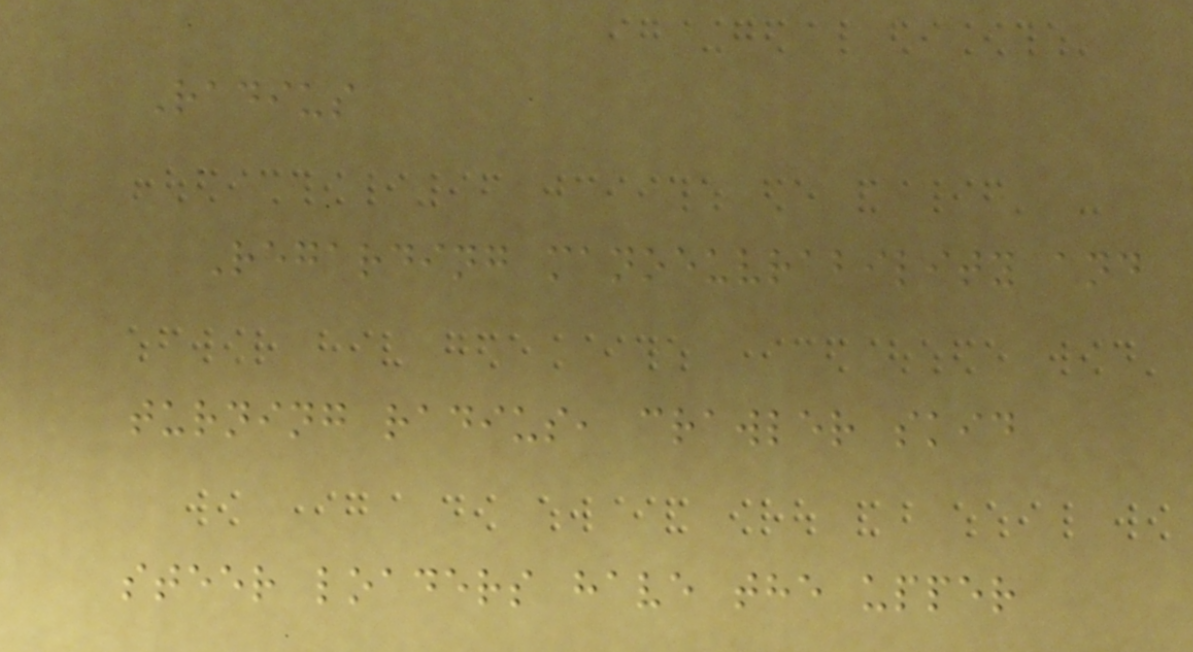Radius
Regarding manoeuvrability and
turning radius, crawler skid
steer loaders have the upper
